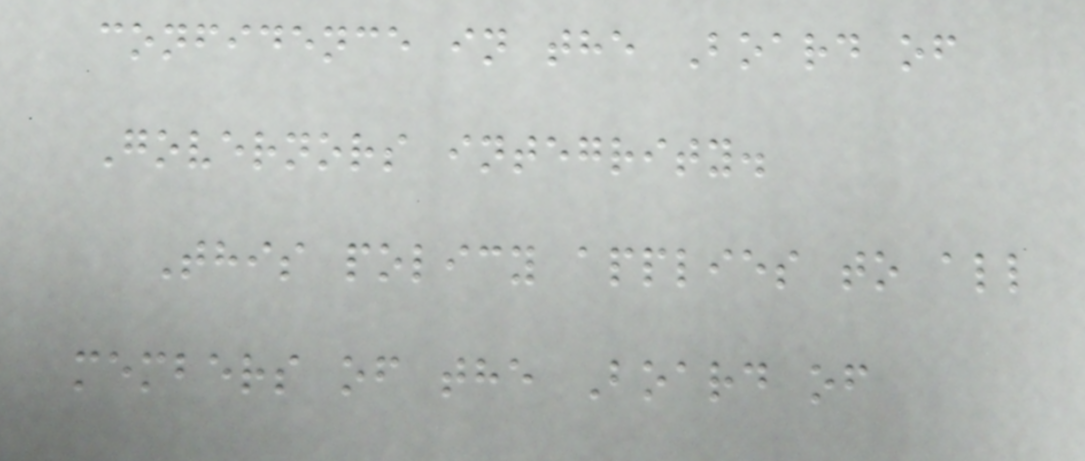confidence in the Board of
Governors integrity.
This policy applies to all
members of the Board of
